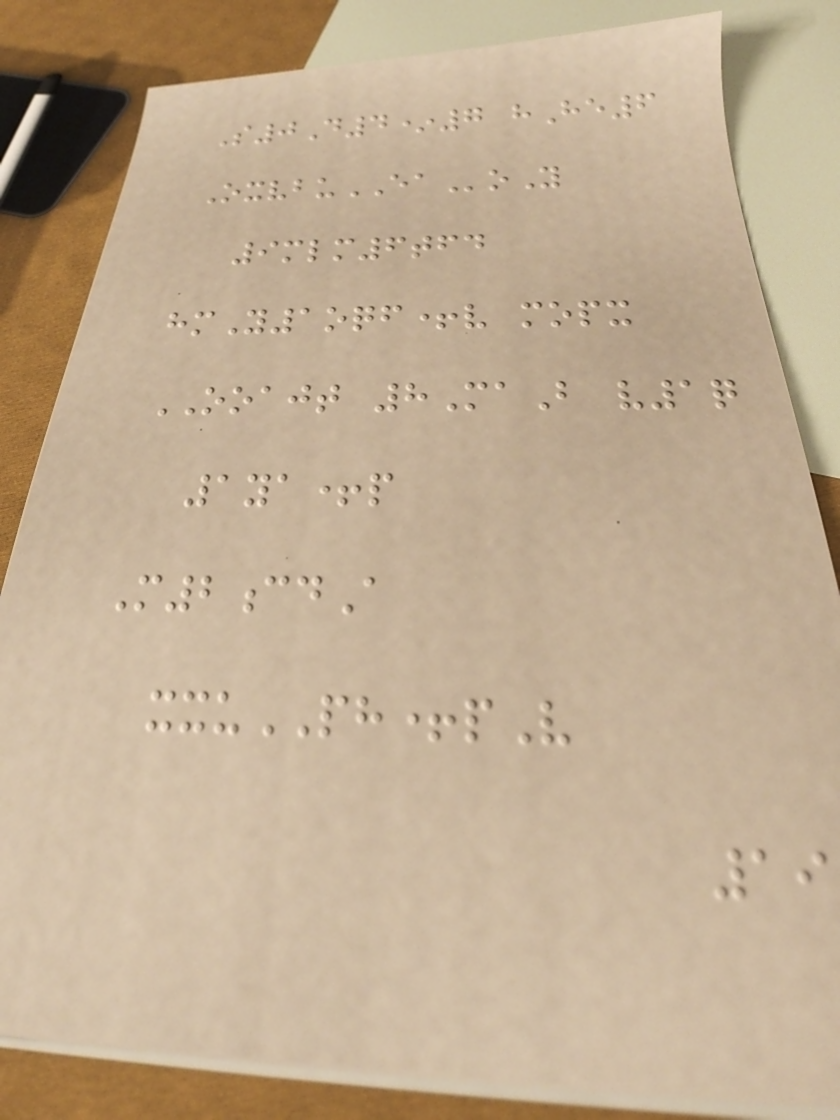S0D4*7 hHe6
OxvbuEAoY
9mlm6tfd
hmY1oqf+v mopx
OOAJT 8MaB v1q
1ya+p
M2cdA
xxuPH+pV
19
